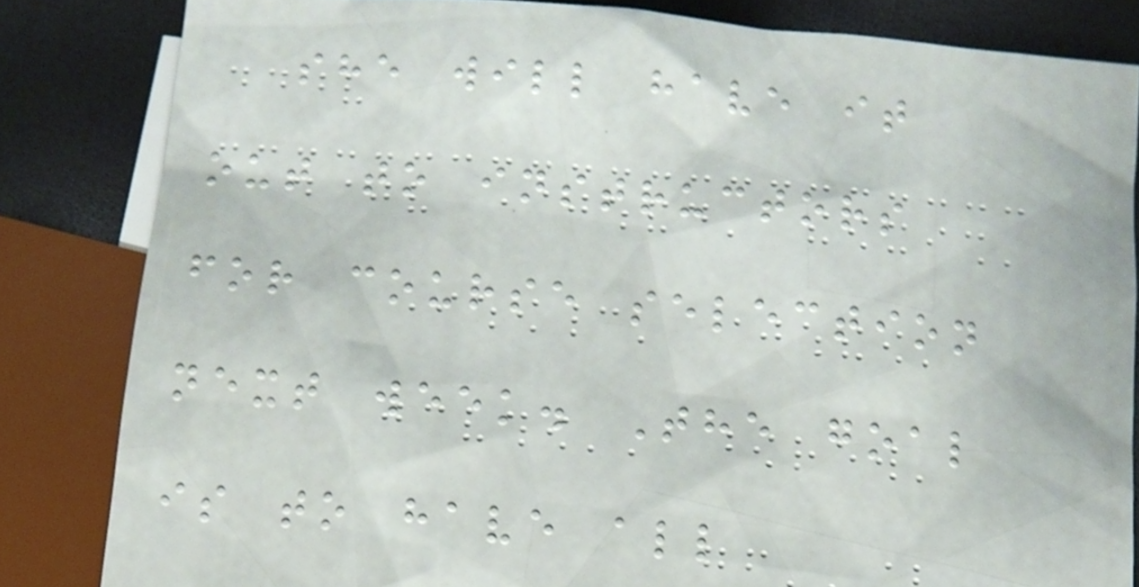she will have it
out to instructors
for course selection
next week. The goal
is to have all
